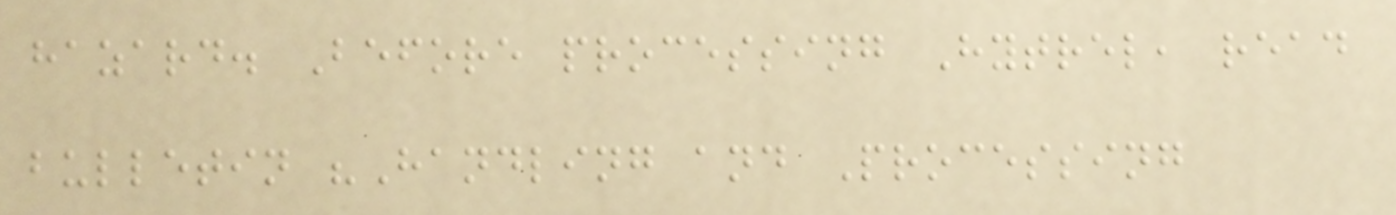hazard. Before processing Hytrel, read
bulletin "Handling and Processing
